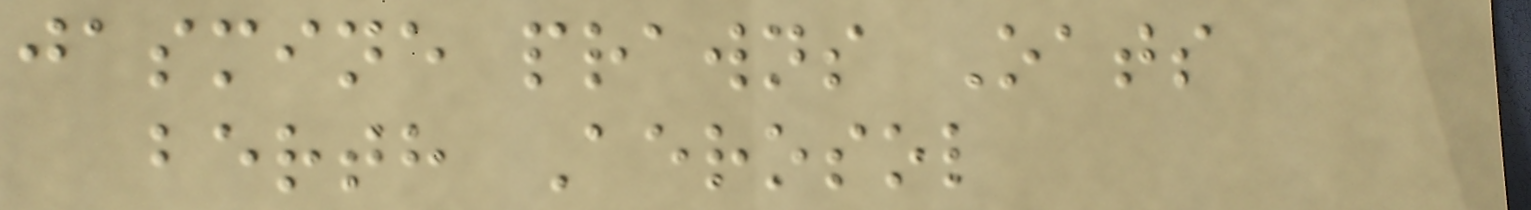jasmine prawns Oats
berth Aerosol
